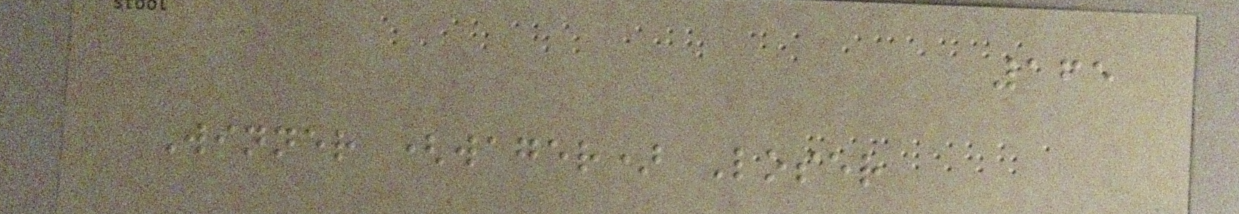165
Winner (wager) Loser
